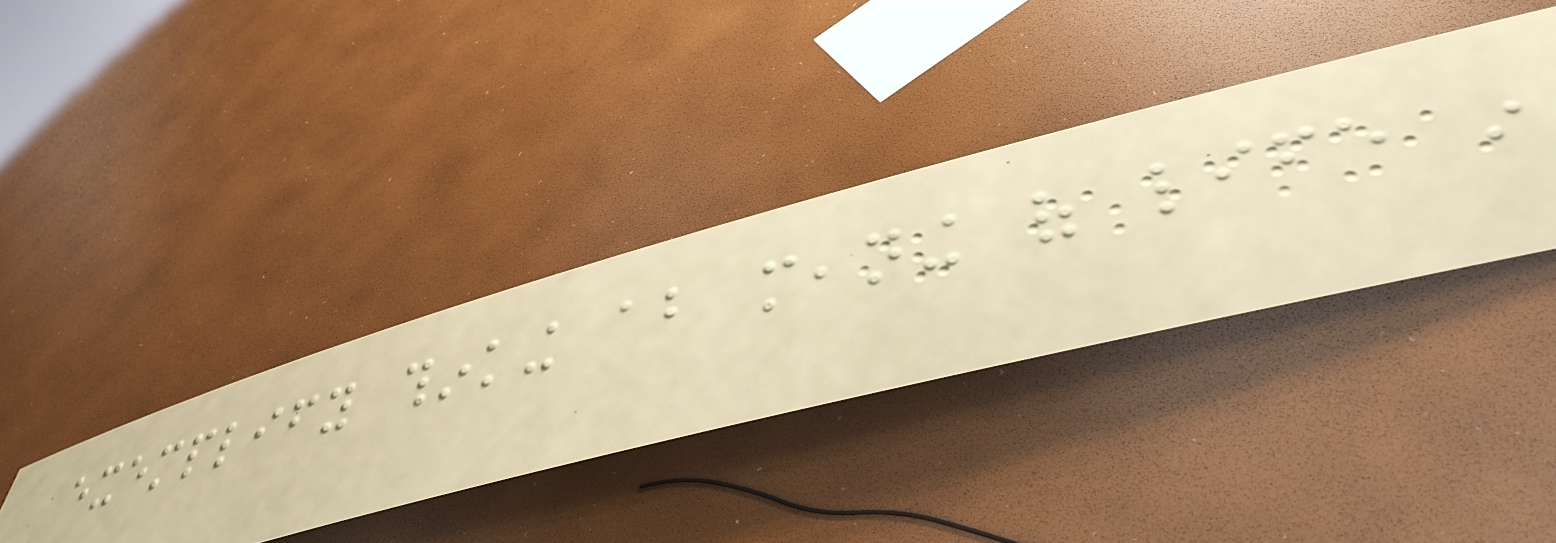exemplify thinking about meaning of life in
